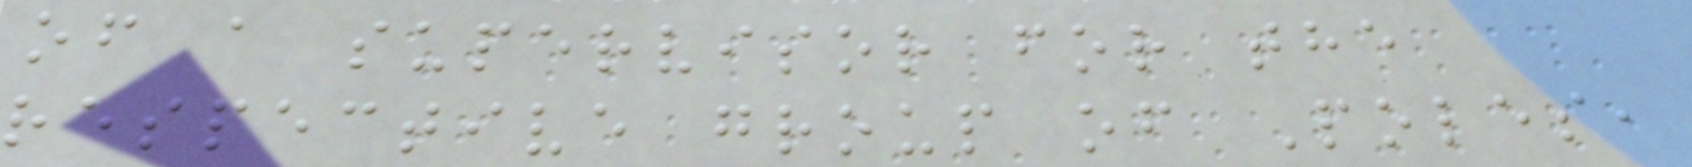of a supervisor for the
respective group of Poles,
